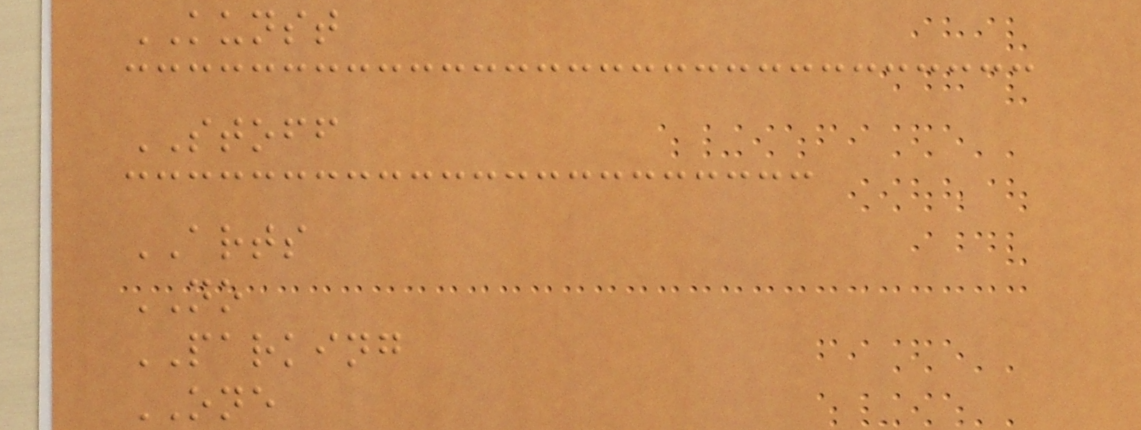KUNST
STOFF
ARTS
NO
PARKING
ONE
